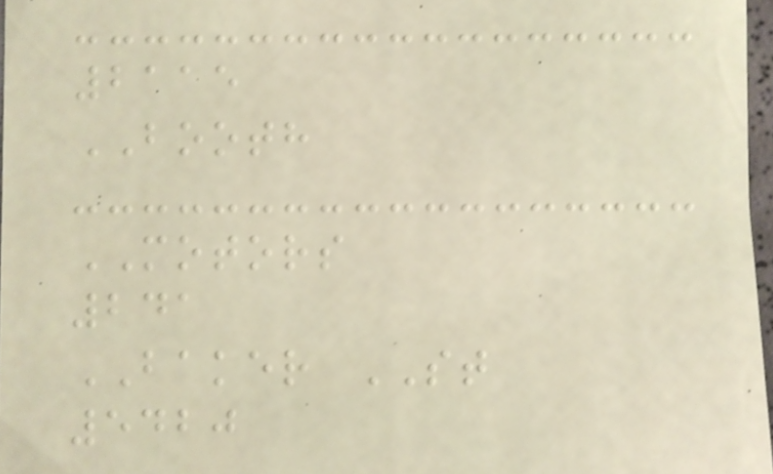2115
BOOTH
MOTORS
241
BAKER ST
5420
